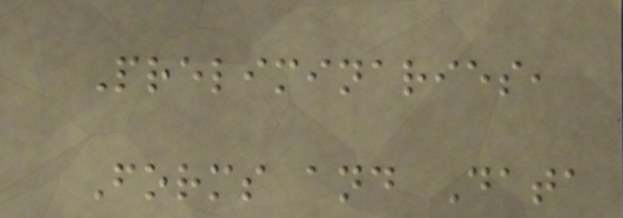Preliminaries,
Forms and Data
